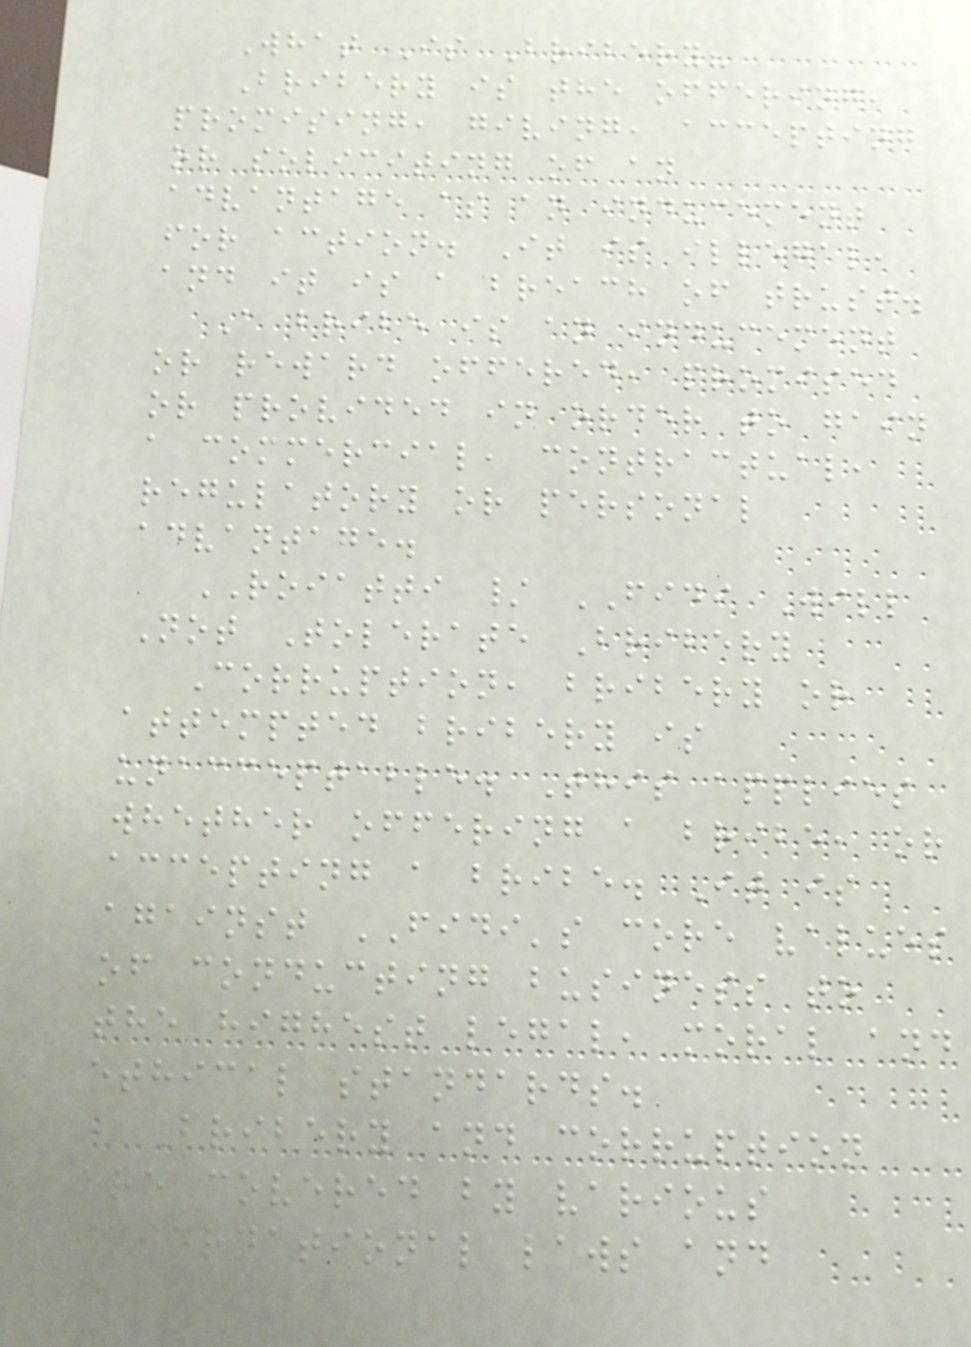What Is Bribery?
Bribery is the offering,
promising, giving, accepting
or soliciting of an
advantage as an inducement
for action. It is illegal,
and it is a breach of trust.
A bribe is an inducement
or reward offered, promised
or provided in order to gain
a commercial, contractual,
regulatory or personal
advantage.
ROIATTI / FIDI Will
Not Tolerate Bribery
Corruption, bribery or
attempted bribery is
unacceptable. This applies
whether offering a bribe, or
accepting a bribe. It is
against FIDI's core values
of conducting business to
the highest legal, moral and
ethical standards.
Bribery and corruption
are covered by various
international laws and
